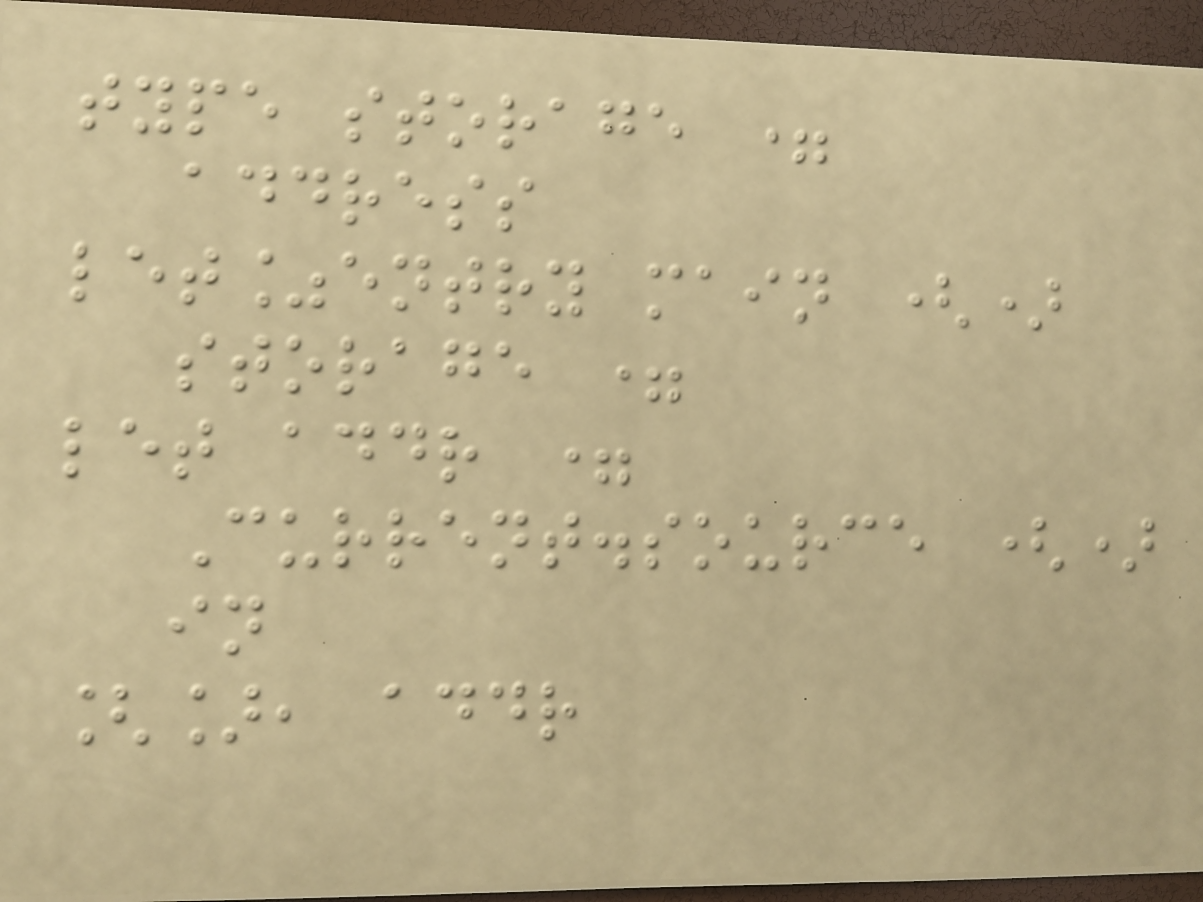type storage =
address
let%entry main ()
storage =
let addr =
Current.source ()
in
[], addr
